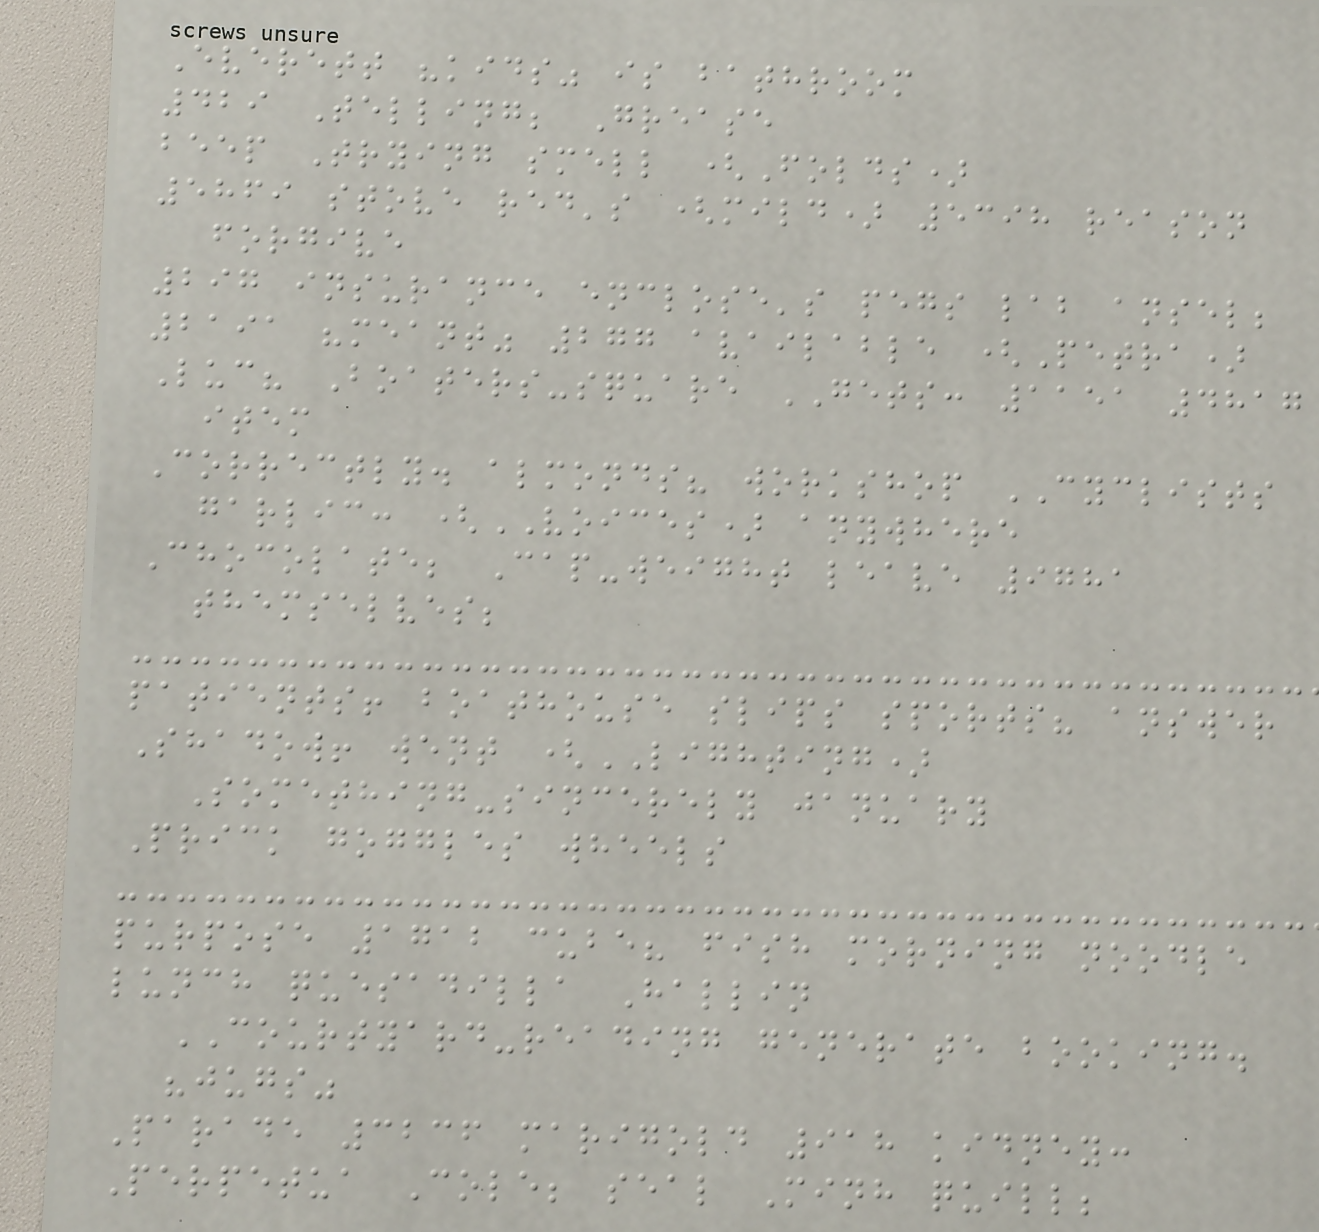Everett "kids" is bathroom
429 Telling; Grease
beep Trying smell (Folds)
5869 stove red's (mild) 5398 reason
forgive
297 insurance enclose's pegs lab ansel;
2191 "meant" 277 available (Petra)
Luc? Boaters-square GETS: 1151 4817
item
Correctly. almonds? workshop CYCLISTS
garlic: (VOICES) anywhere
Chocolate; Cap-weight leave 9781
themselves;
patients! boathouse slips sports? answer
Shadow! went (LIGHTING)
Something-sincerely january
Prick goggles wheels
purpose 1712 cube? fish morning noodle
lunch quesadilla Hallin
COURTYARD-reading generate booking.
"jugs"
Parade 3236 marigold 918 kidney:
Perpetua Cole; seal Minh quill;
